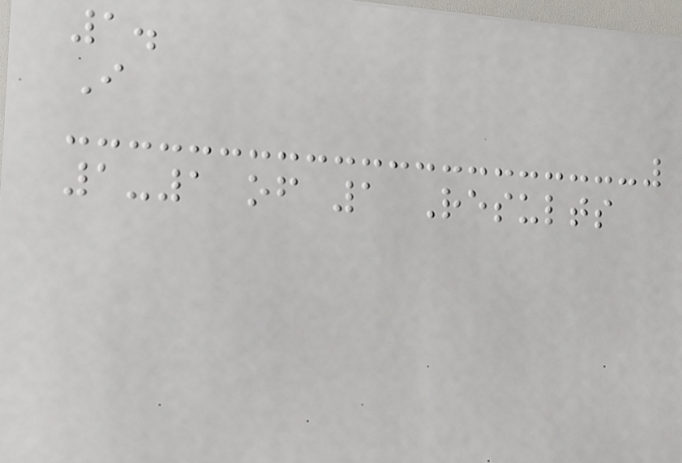1.
I
1-1 of 1 Results
